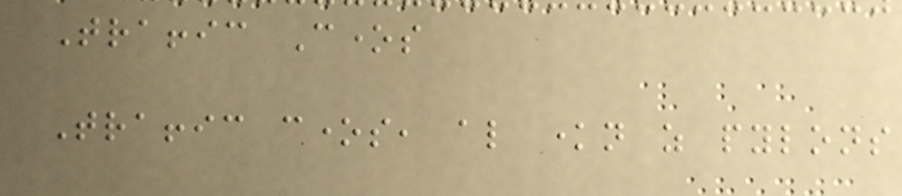Traffic Cones
Traffic cones, also known as pylons
